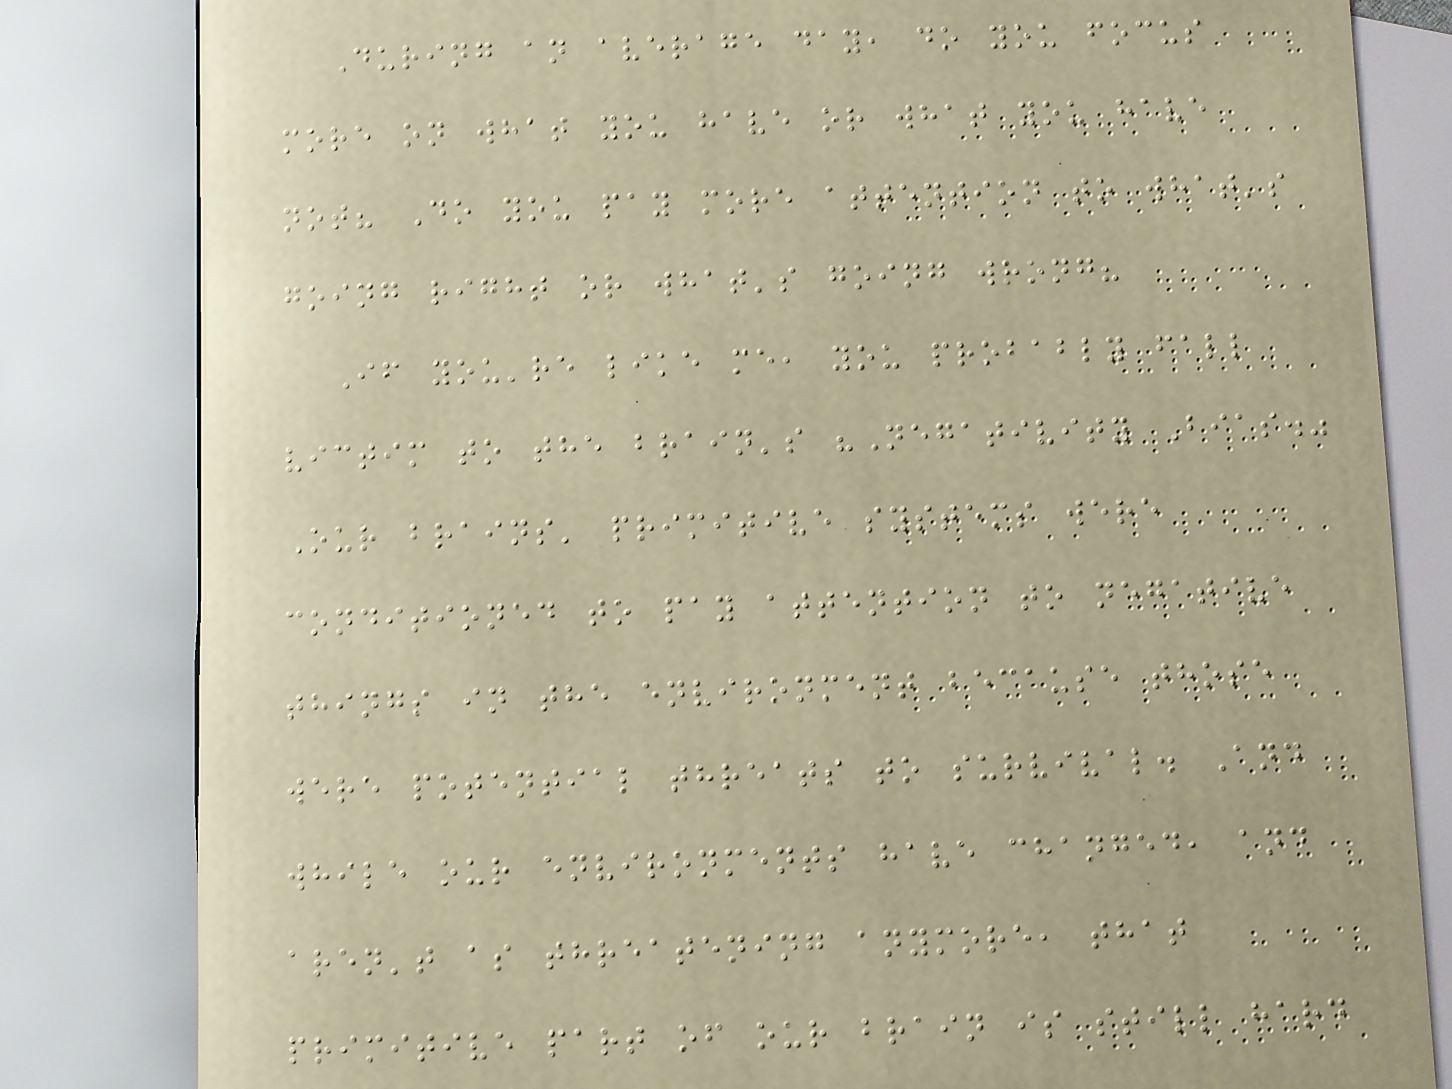During an average day, do you focus
more on what you have or what you have
not? Do you pay more attention to what's
going right or what's going wrong?
If you're like me, you probably fall
victim to the brain's "Negativity Bias."
Our brains' primitive systems were
conditioned to pay attention to negative
things in the environment because those
were potential threats to survival. And
while our environments have changed, and
aren't as threatening anymore, that
primitive part of our brain is still hard
